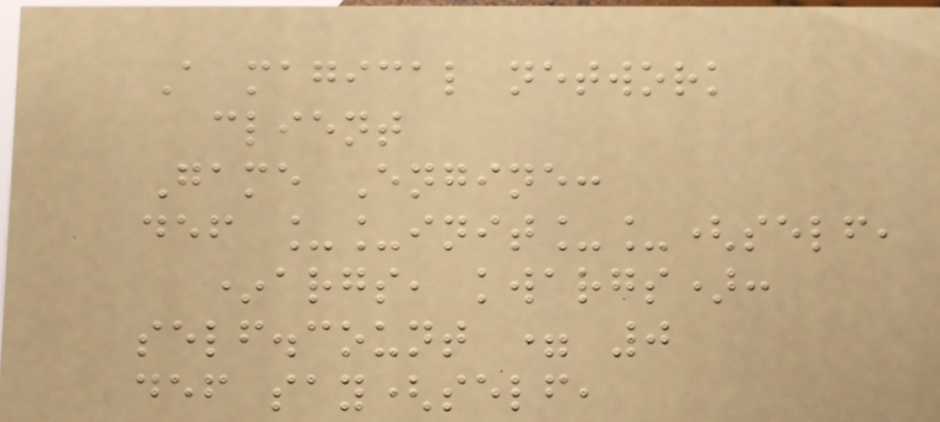A magical network
client
Game Engine:
def __init__(self,
*args, kwargs):
self.count = 0
def say(self,
